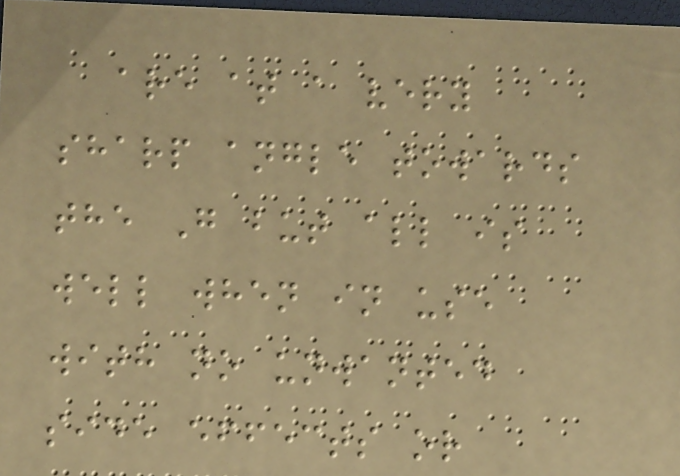are at a very
sharp angle towards
the G but all is
well when in use
with no unwanted
side effects or
